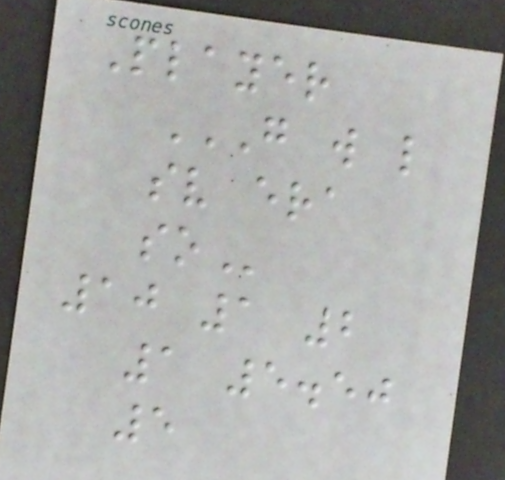Player
G W L
SV ERA
SO
10 1 2
1 5.50
5
